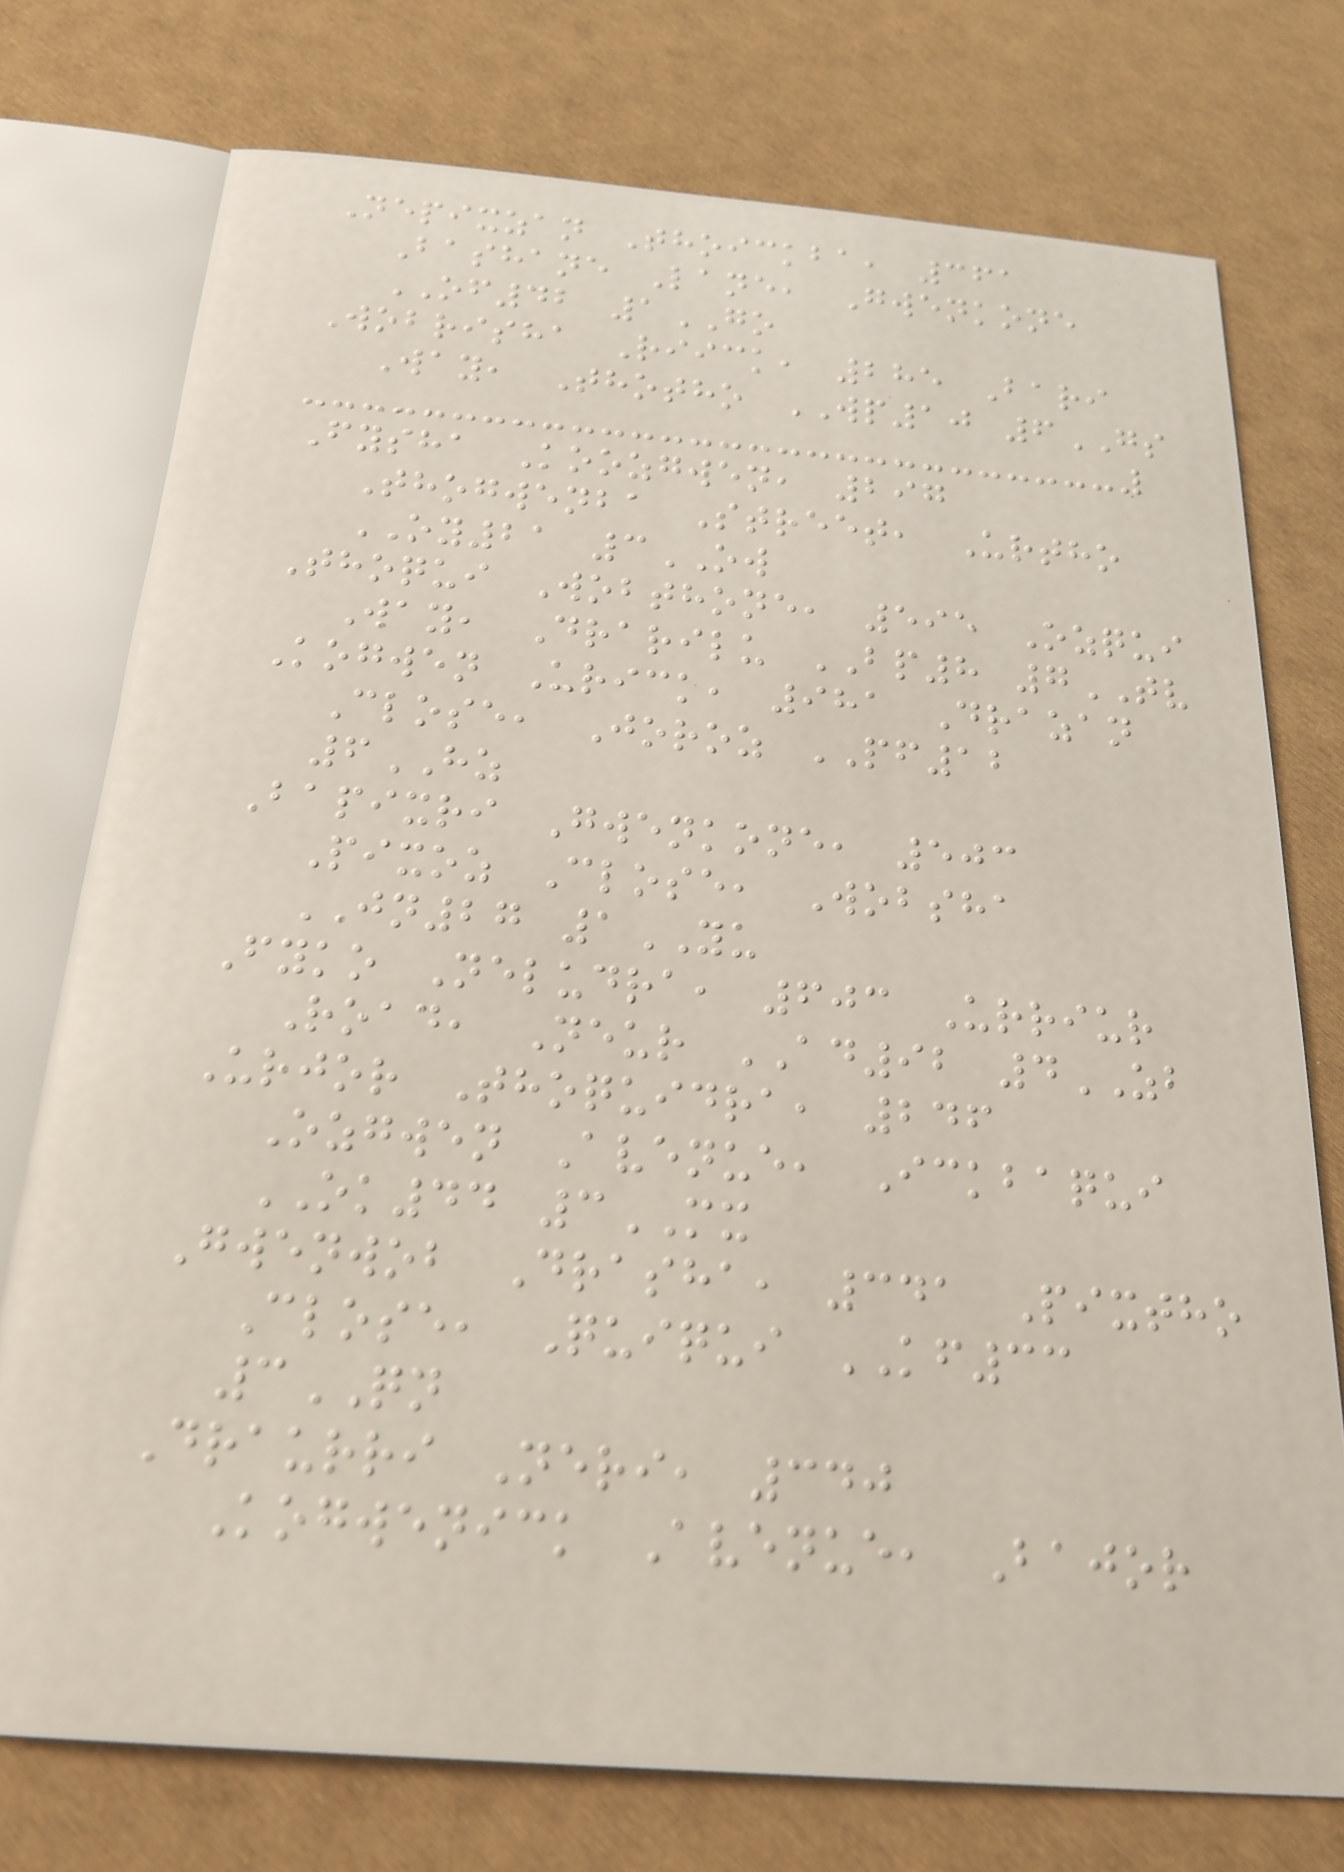Nepixzan Thoickba, 361
Bashane Lane, Gwenkone
OF42 1GO
Wobrisha Riick, 285 Bari
Way, Thotho WP10 6GS
Fysha Koozgwen, 297
Thogwenba Street, Urtho
OY21 3OW
Thoqui Wobthone, 595 Ozqui
Way, Drarilu BP8 7TV
Kogwen Urick, 981 Drazan
Close, Joroz PF12
6HZ
Bapixri Gwenkone, 503
Pixoz Close, Wobsha
JN27 1YU
Fyko Neludra, 603 Urriur
Road, Neur AD92 4ZB
Urjor Thoquidra, 246
Ozgwen Avenue, Ickbaqui
OK44 3MX
Gwenwob Drasha, 341 Pixtho
Close, Quiqui KF33
3QN
Draurri Neri, 340
Kogwenick Avenue, Bajor
